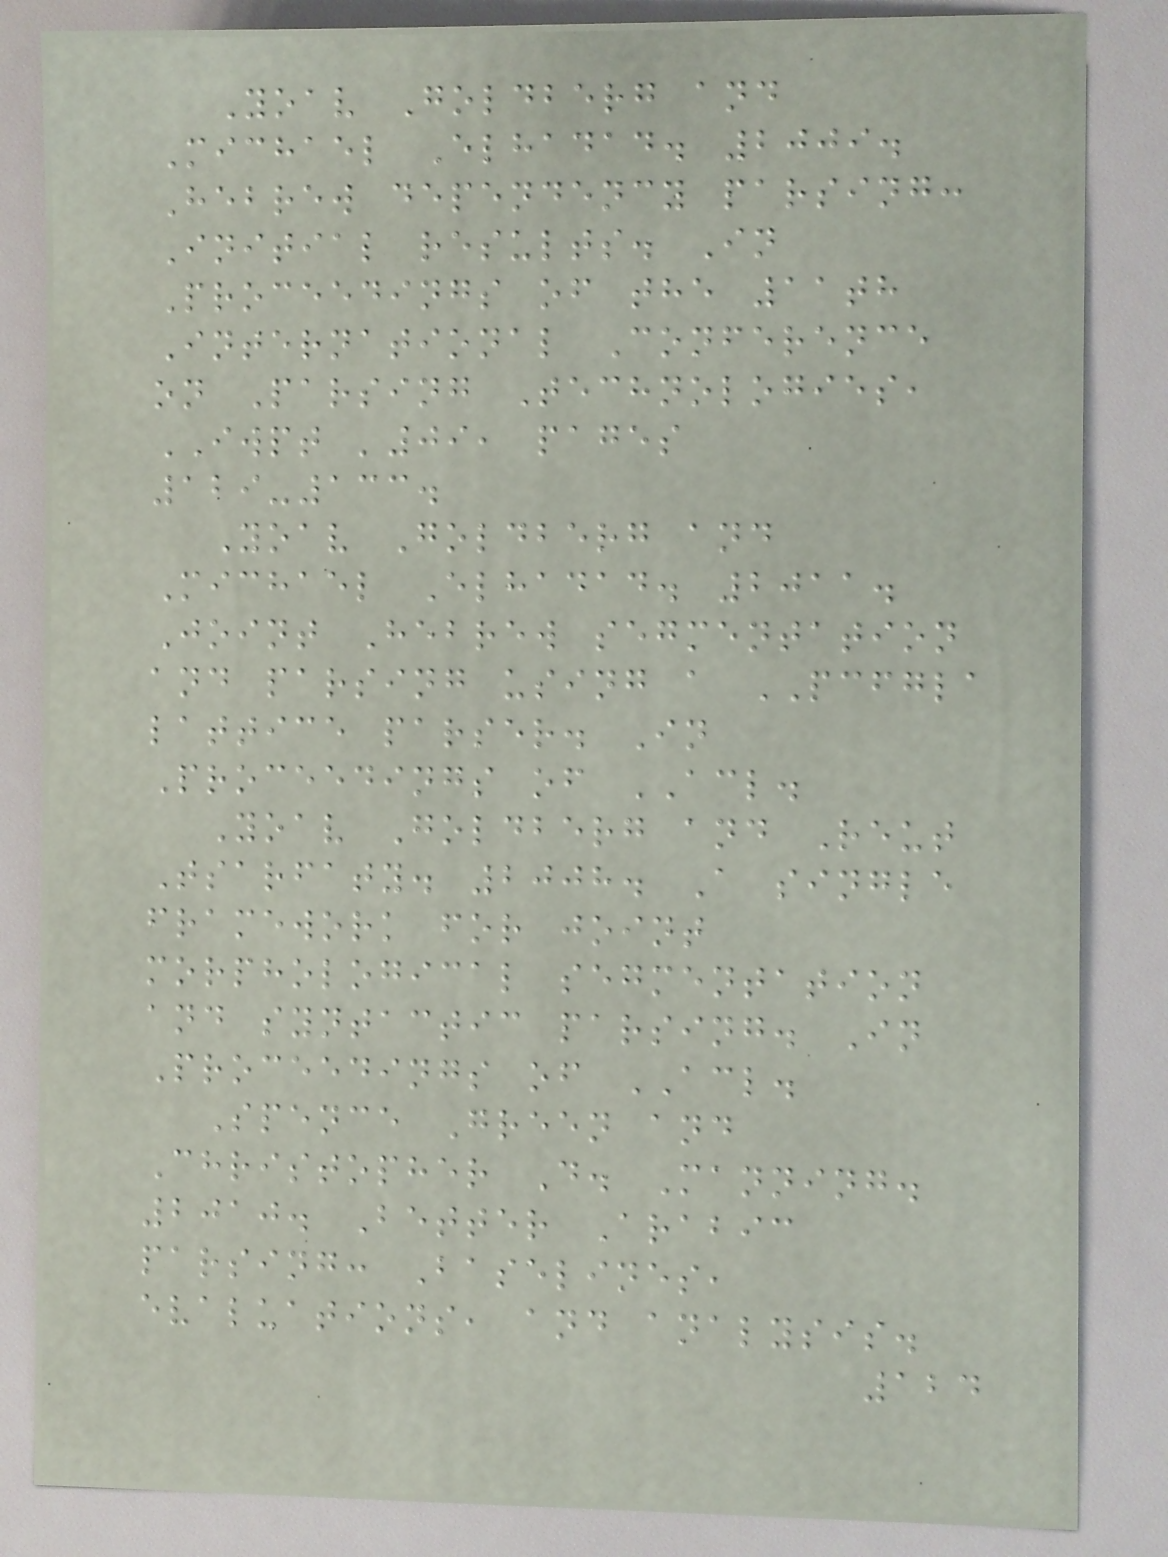Yoav Goldberg and
Michael Elhadad. 2009.
Hebrew dependency parsing:
Initial results. In
Proceedings of the 11th
International Conference
on Parsing Technologies,
IWPT '09, pages
129-133.
Yoav Goldberg and
Michael Elhadad. 2011.
Joint Hebrew segmentation
and parsing using a PCFGLA
lattice parser. In
Proceedings of ACL.
Yoav Goldberg and Reut
Tsarfaty. 2008. A single
framework for joint
morphological segmentation
and syntactic parsing. In
Proceedings of ACL.
Spence Green and
Christopher D. Manning.
2010. Better Arabic
parsing: Baselines,
evaluations, and analysis.
124
